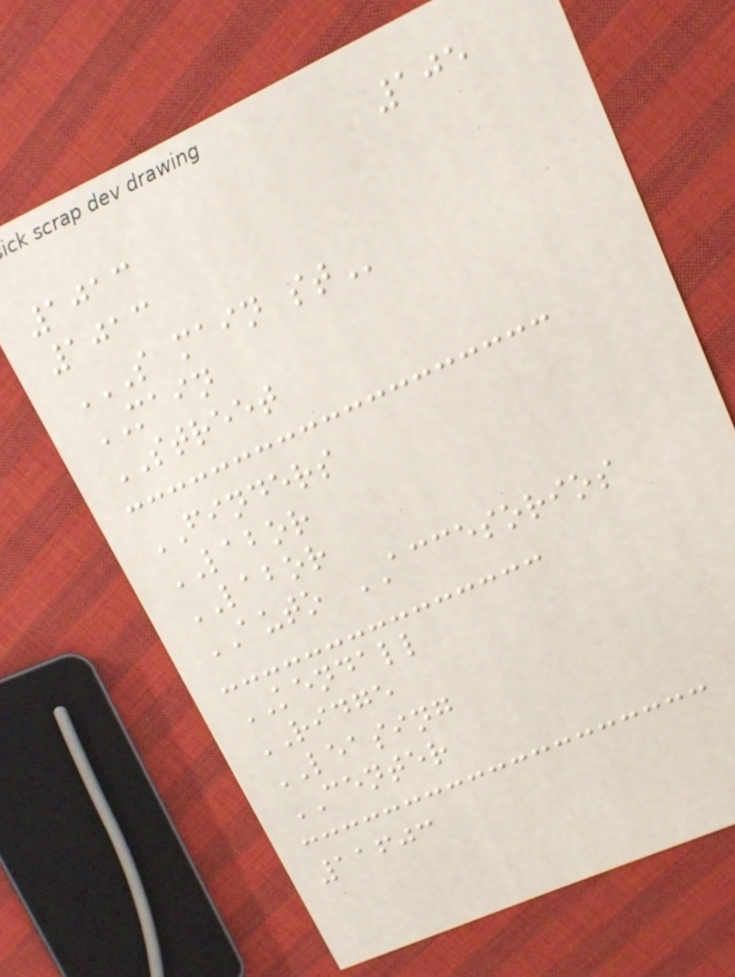105
1013
1013
S MAIN ST
MAIN
STREET
FINDERS
LABOR
LABOR
AUTO ACCESORIOS
KENDALL
RIDGE
LEASING
CENTER
11603
